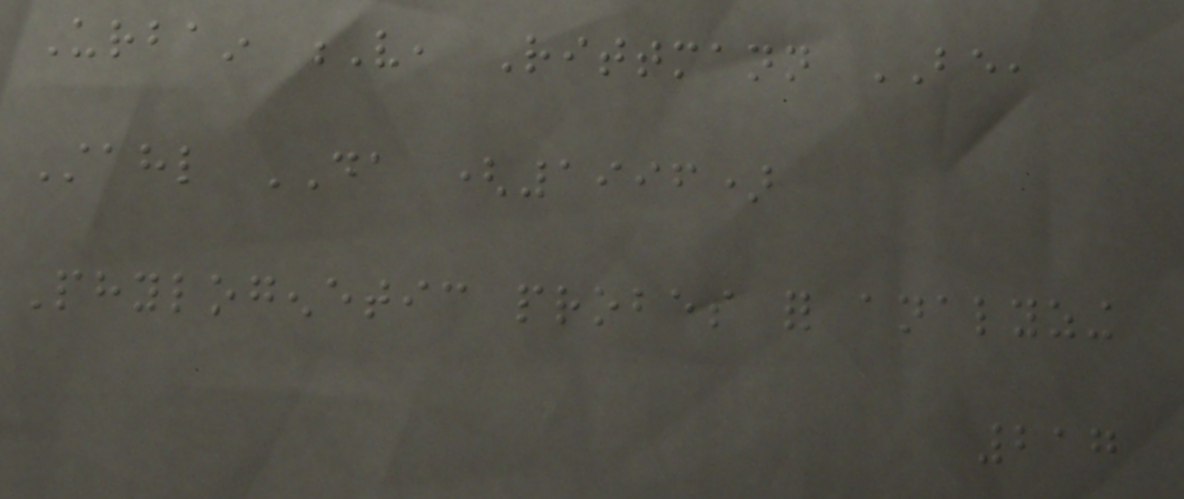Urbain V, Rittmann BE,
Stahl DA (1996)
Phylogenetic probes for analyzing
217
